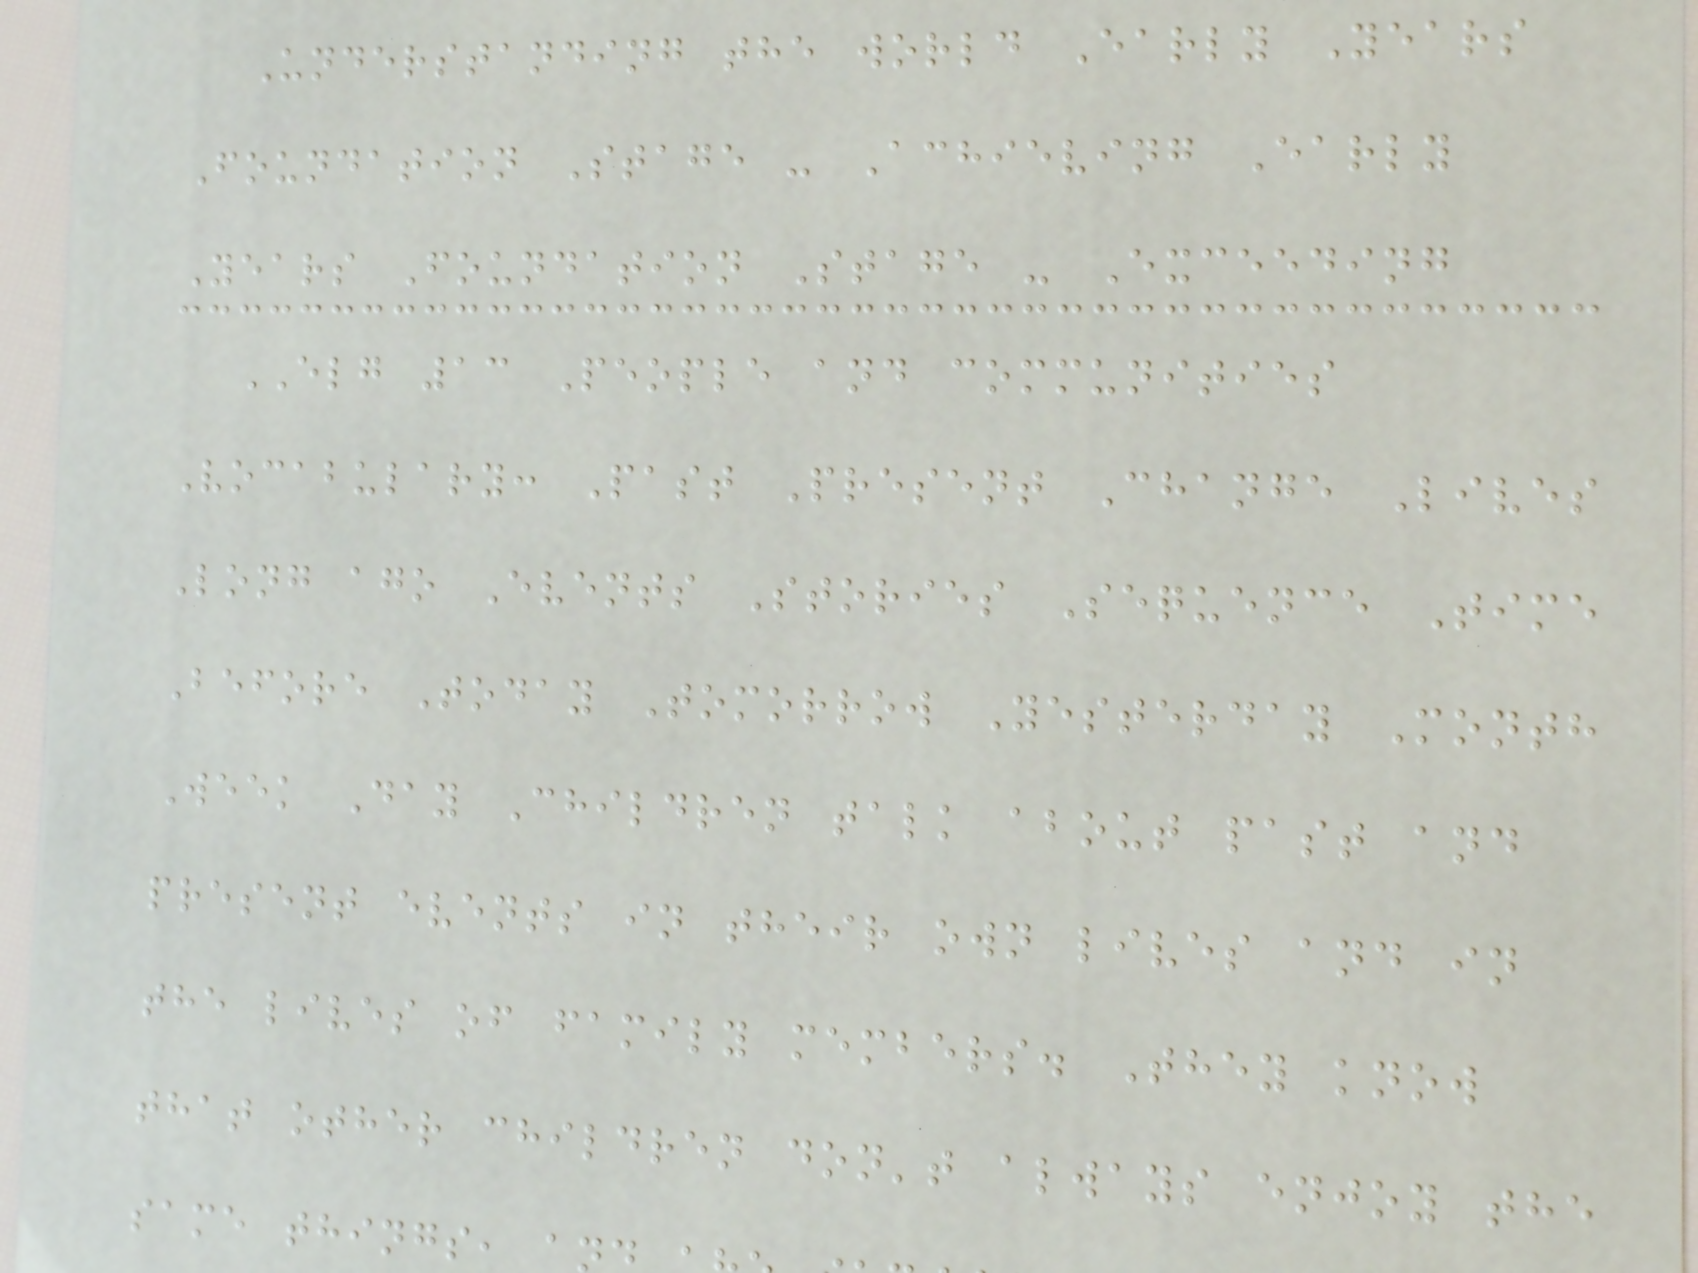Understanding the world Early Years
Foundation Stage - Achieving Early
Years Foundation Stage - Exceeding
ELG 13 People and communities
Vocabulary: Past Present Change Lives
Long ago Events Stories Sequence Time
Before Today Tomorrow Yesterday Month
Week Day Children talk about past and
present events in their own lives and in
the lives of family members. They know
that other children don't always enjoy the
same things, a
